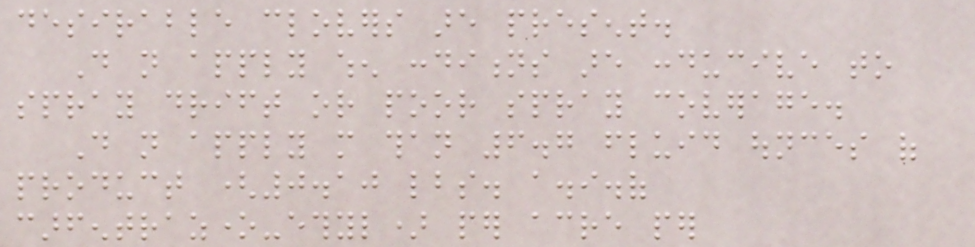desirable clovers are present.
Do not apply when conditions are conducive to
spray drift or poor spray coverage.
Do not apply more than 6.7 fluid ounces of
product (0.10 lbs. a.i.of
carfentrazone-ethyl) per acre per
